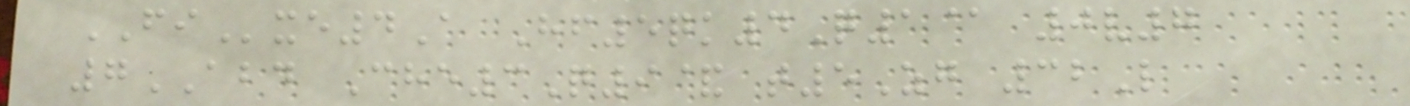FIxe4A Hf5qk4Q1@ 0v7
7ABD Che3Q9& t5Zg 32L
